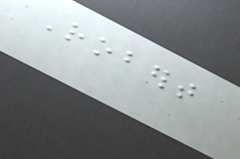Robert
